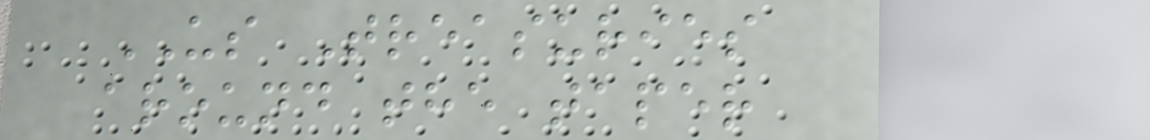US Treasuries
around the taper
